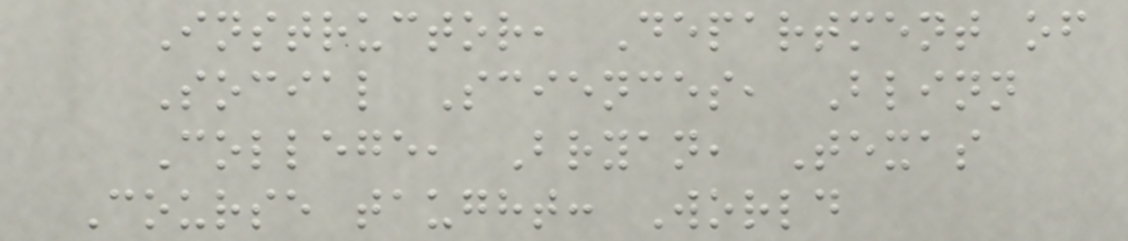Instructor, Department of
Social Sciences, Blinn
College, Bryan, Texas
Course taught: World
